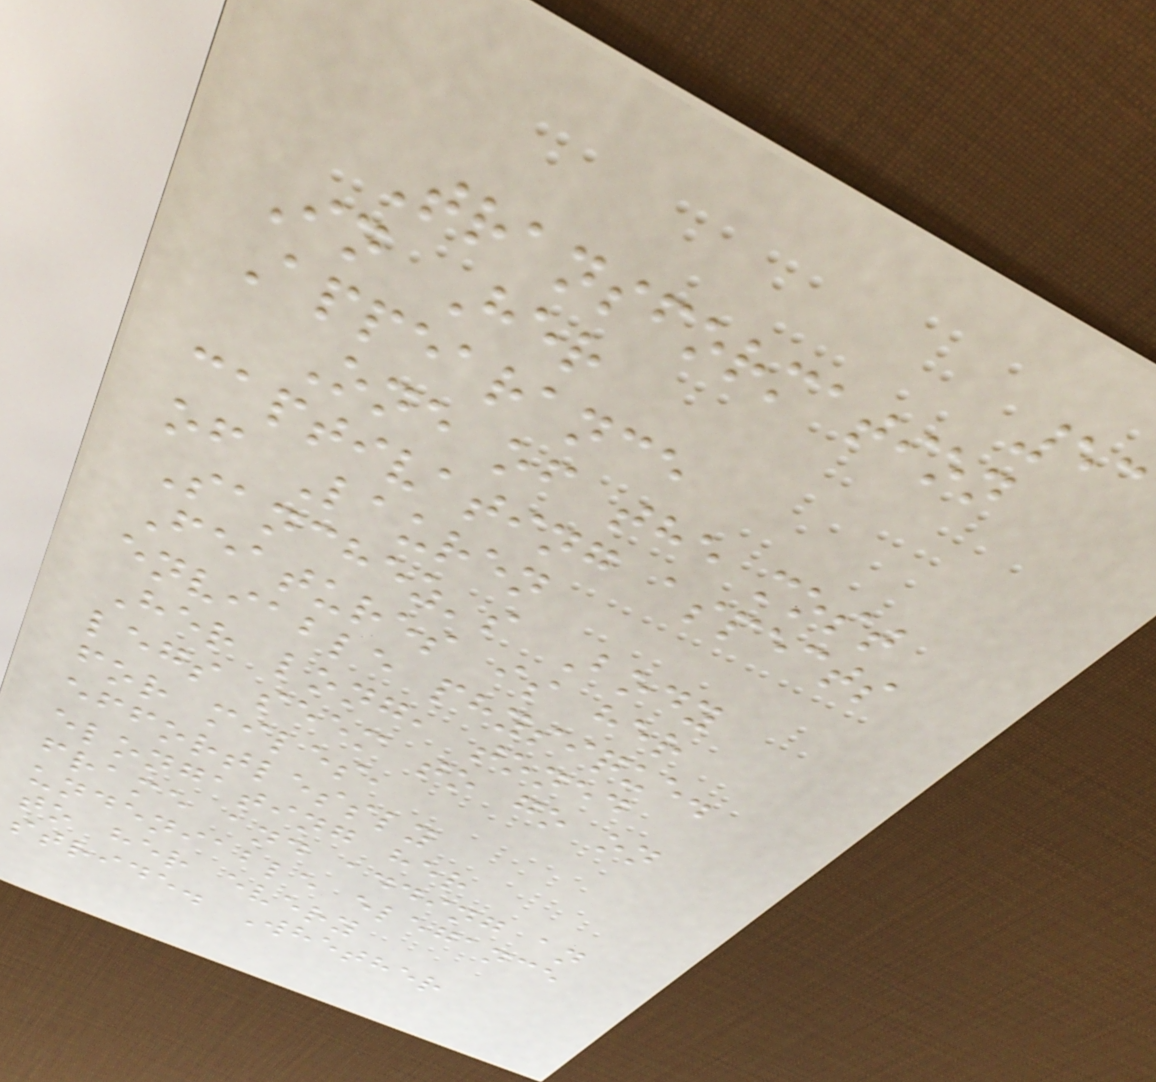53
Transformation
In Her
Appearance
One of the most
captivating aspects
of Lauren
Sanchez's Body
Features is her
enviable physique.
Her long, toned
legs seem to go on
for miles,
effortlessly
elongating her
frame and adding an
undeniable elegance
to her every
stride. Whether
